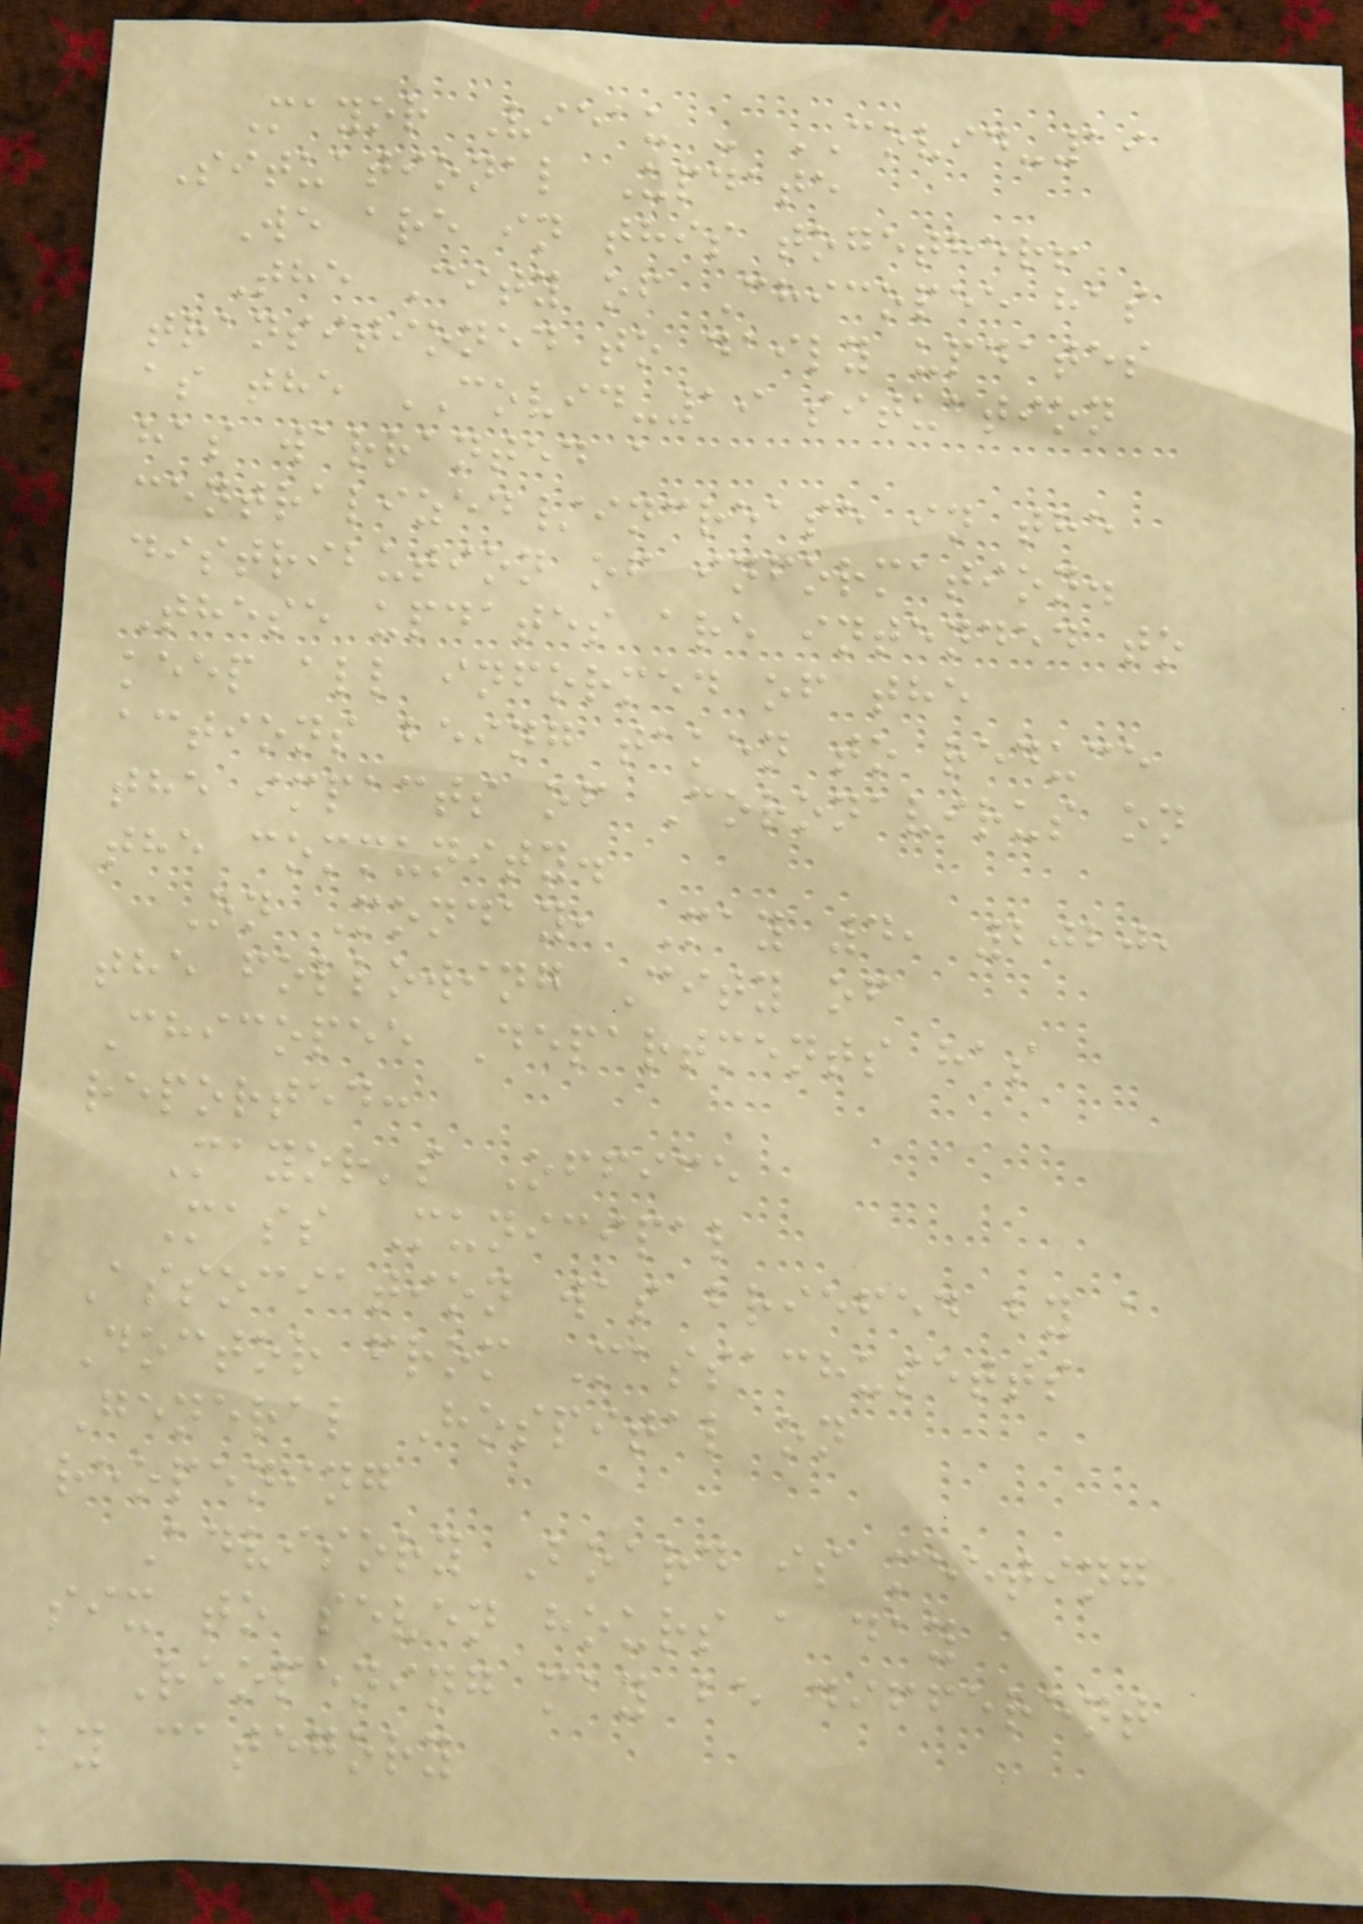Mayor Vieau - COVID-19
Situational Update
We are in this together!
The City of Chicopee has
transitioned to daily updates
as the COVID-19 situation
has warranted a
centralized/increase in the
distribution of information.
These updates are intended to
keep all informed of the
actions being taken to reduce
the impacts of Coronavirus on
the community.
On Monday, May 4, 2020,
the following City of
Chicopee Departments has
reported:
Mayor's Office
Mass Municipal
Association was briefed by a
Doctor from Massachusetts
General Hospital on
reopening
Advisory Board is meeting
six to seven hours a day
Reopening may be different
by category
